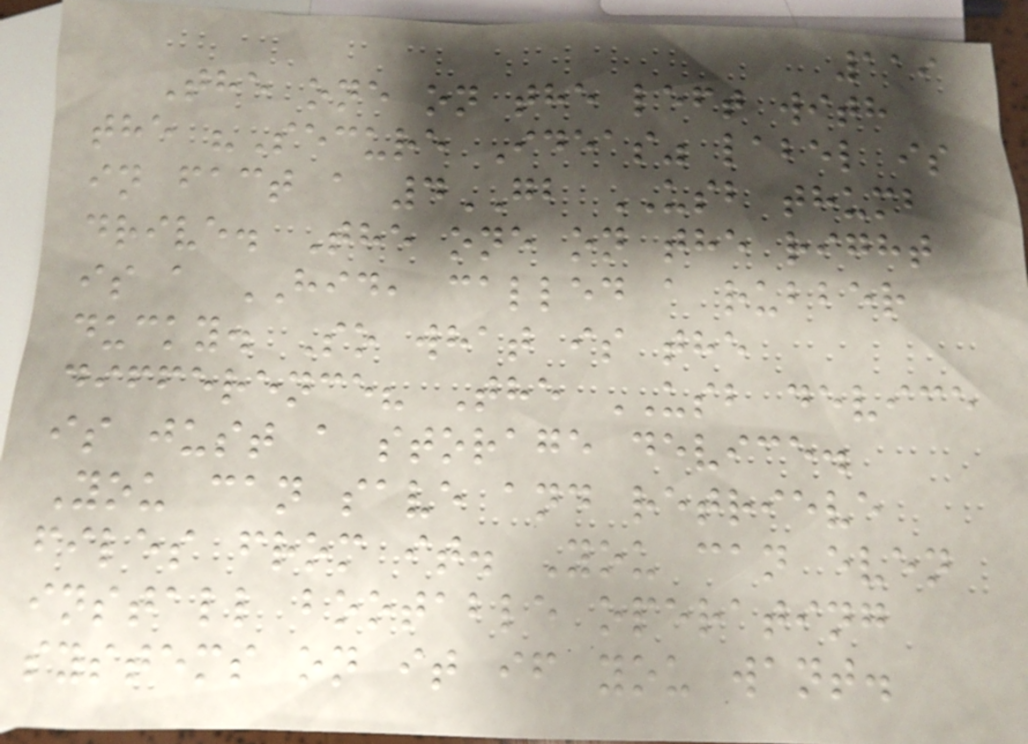119
The one on the left with
the "Secure Ideas" label is
in fact a 4GB USB thumb
drive. The one on the right
is a HID, called a rubber
ducky. So what is the
difference? The USB device
is just a storage device.
You can save and retrieve
files from it. You can even
install bootable operating
systems on it if you want.
